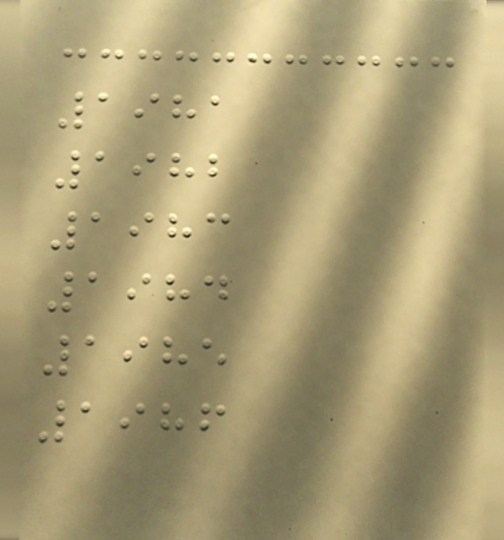1981
1982
1983
1984
1985
1986
